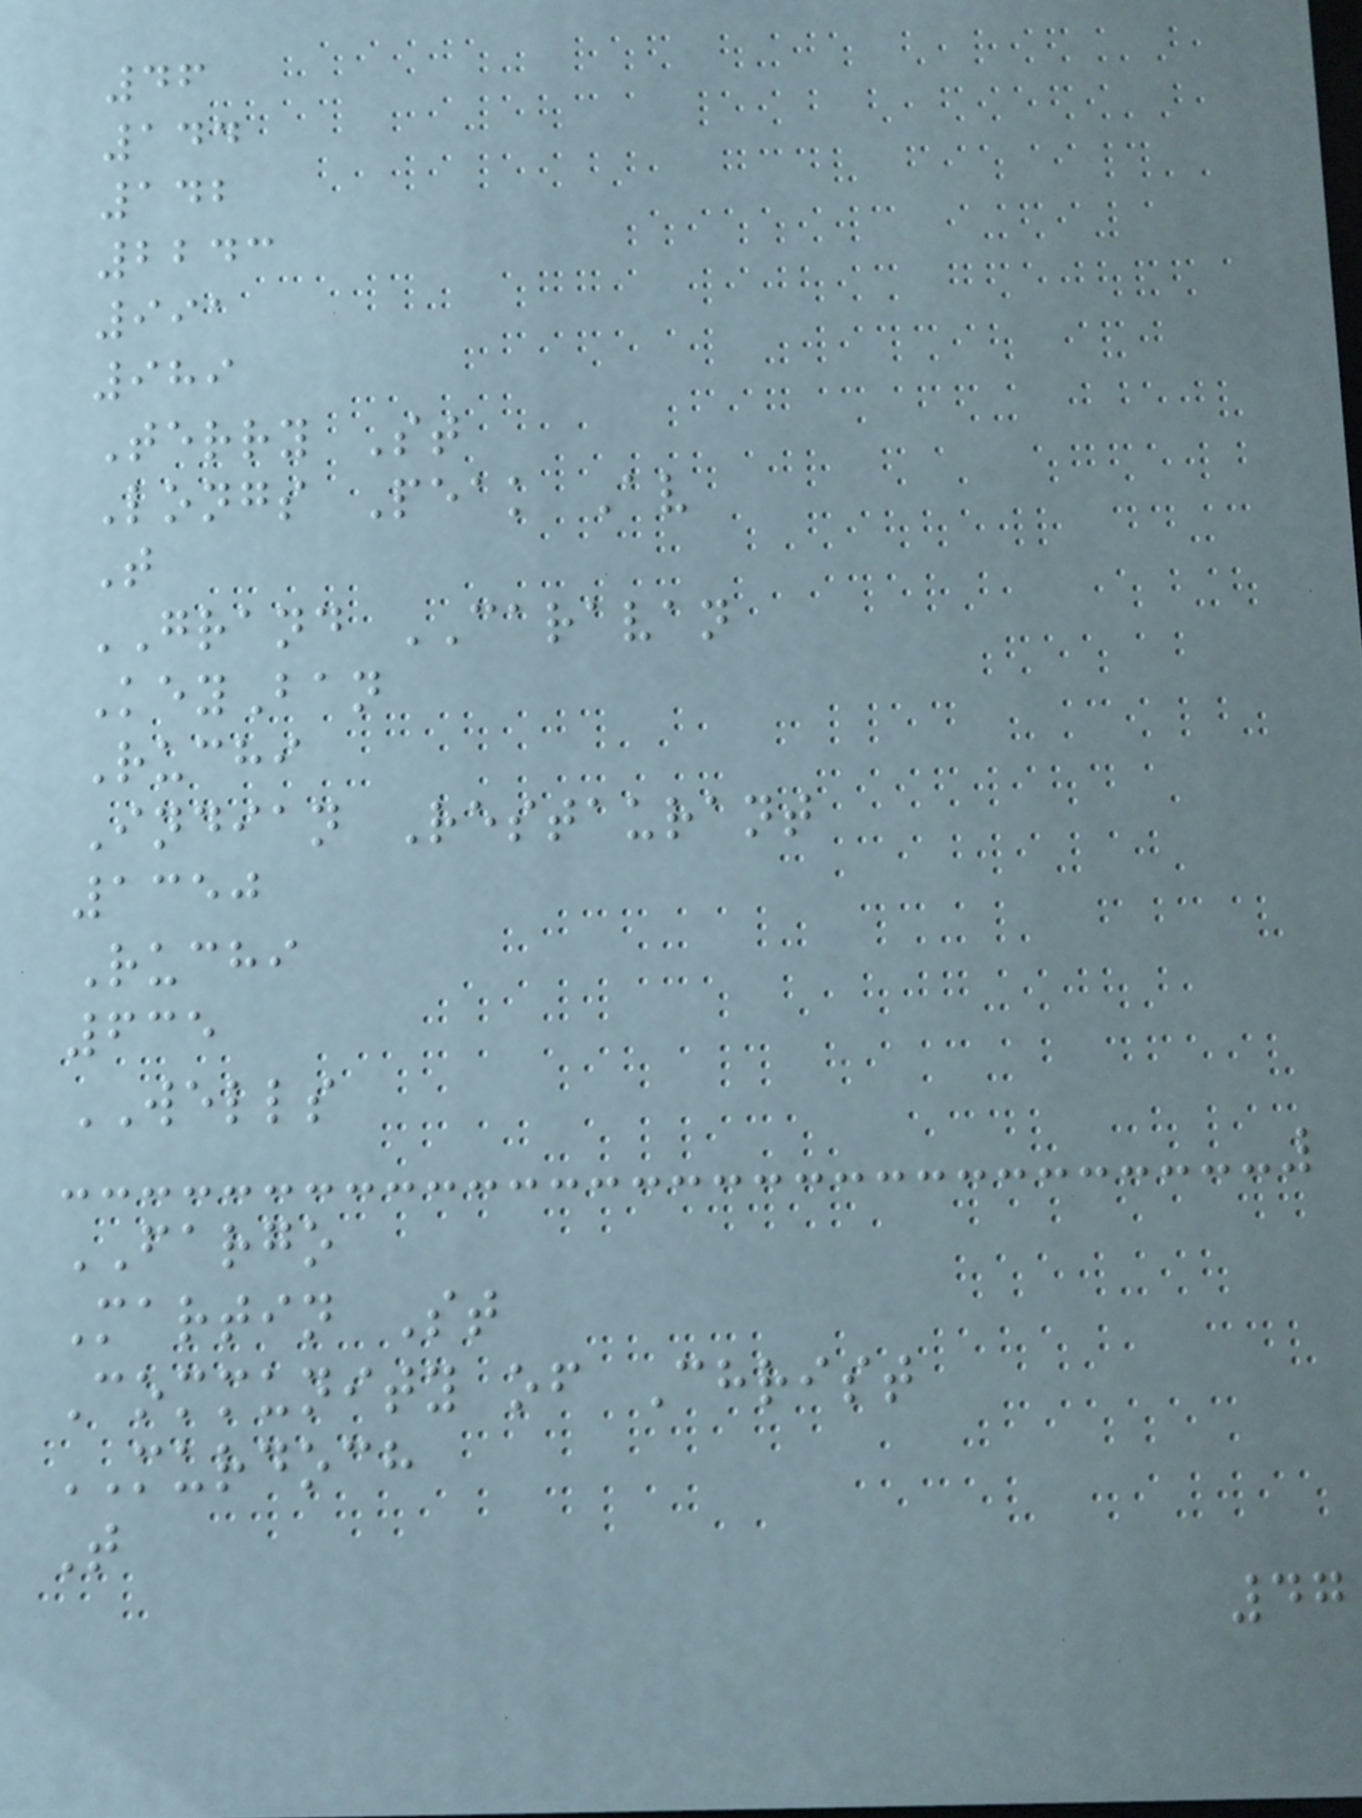46
144
142
2243
991
989
Terry St
Longs Peak Av
T
GRAND CARAVAN
KeyBan
Ruchi
Indian Restaurant
1350
Ruchi
635
WELLS
FARGO
Martin St
Community of Christ
MURDOCH
T
47
